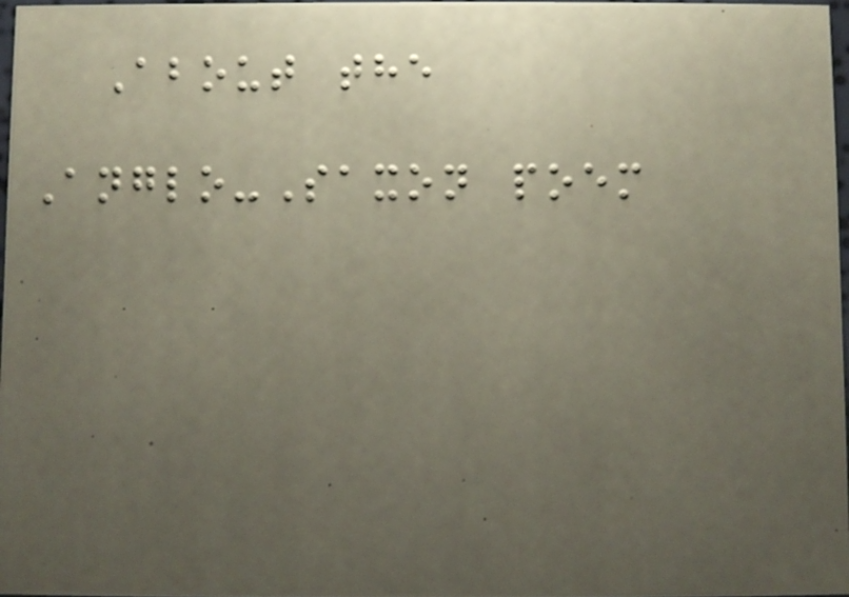About the
Anglo-Saxon poem
